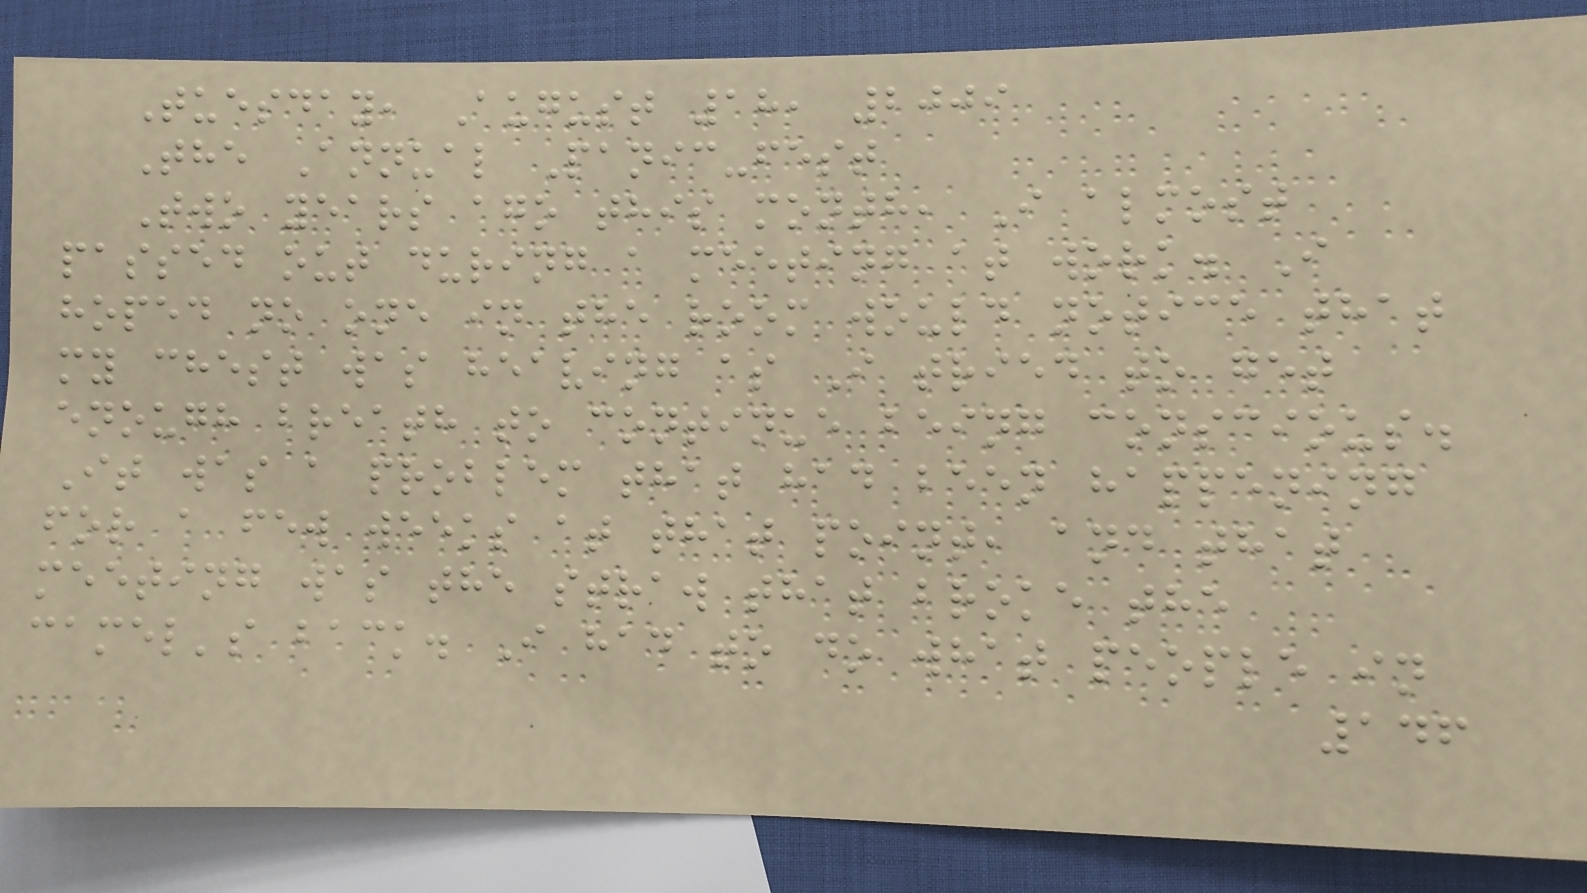Tuesday, August 18, 2009
The Annual Panic-fest
Two years ago this month, I almost
passed out during a meeting at work. I
hoped no one in the room would notice that
my chest was heaving as I tried to get
enough breath to continue being conscious.
It was a problem that had been happening
for a few weeks at that point, and that
meeting was the straw that broke the
camel's back. I had to do what people in
146
